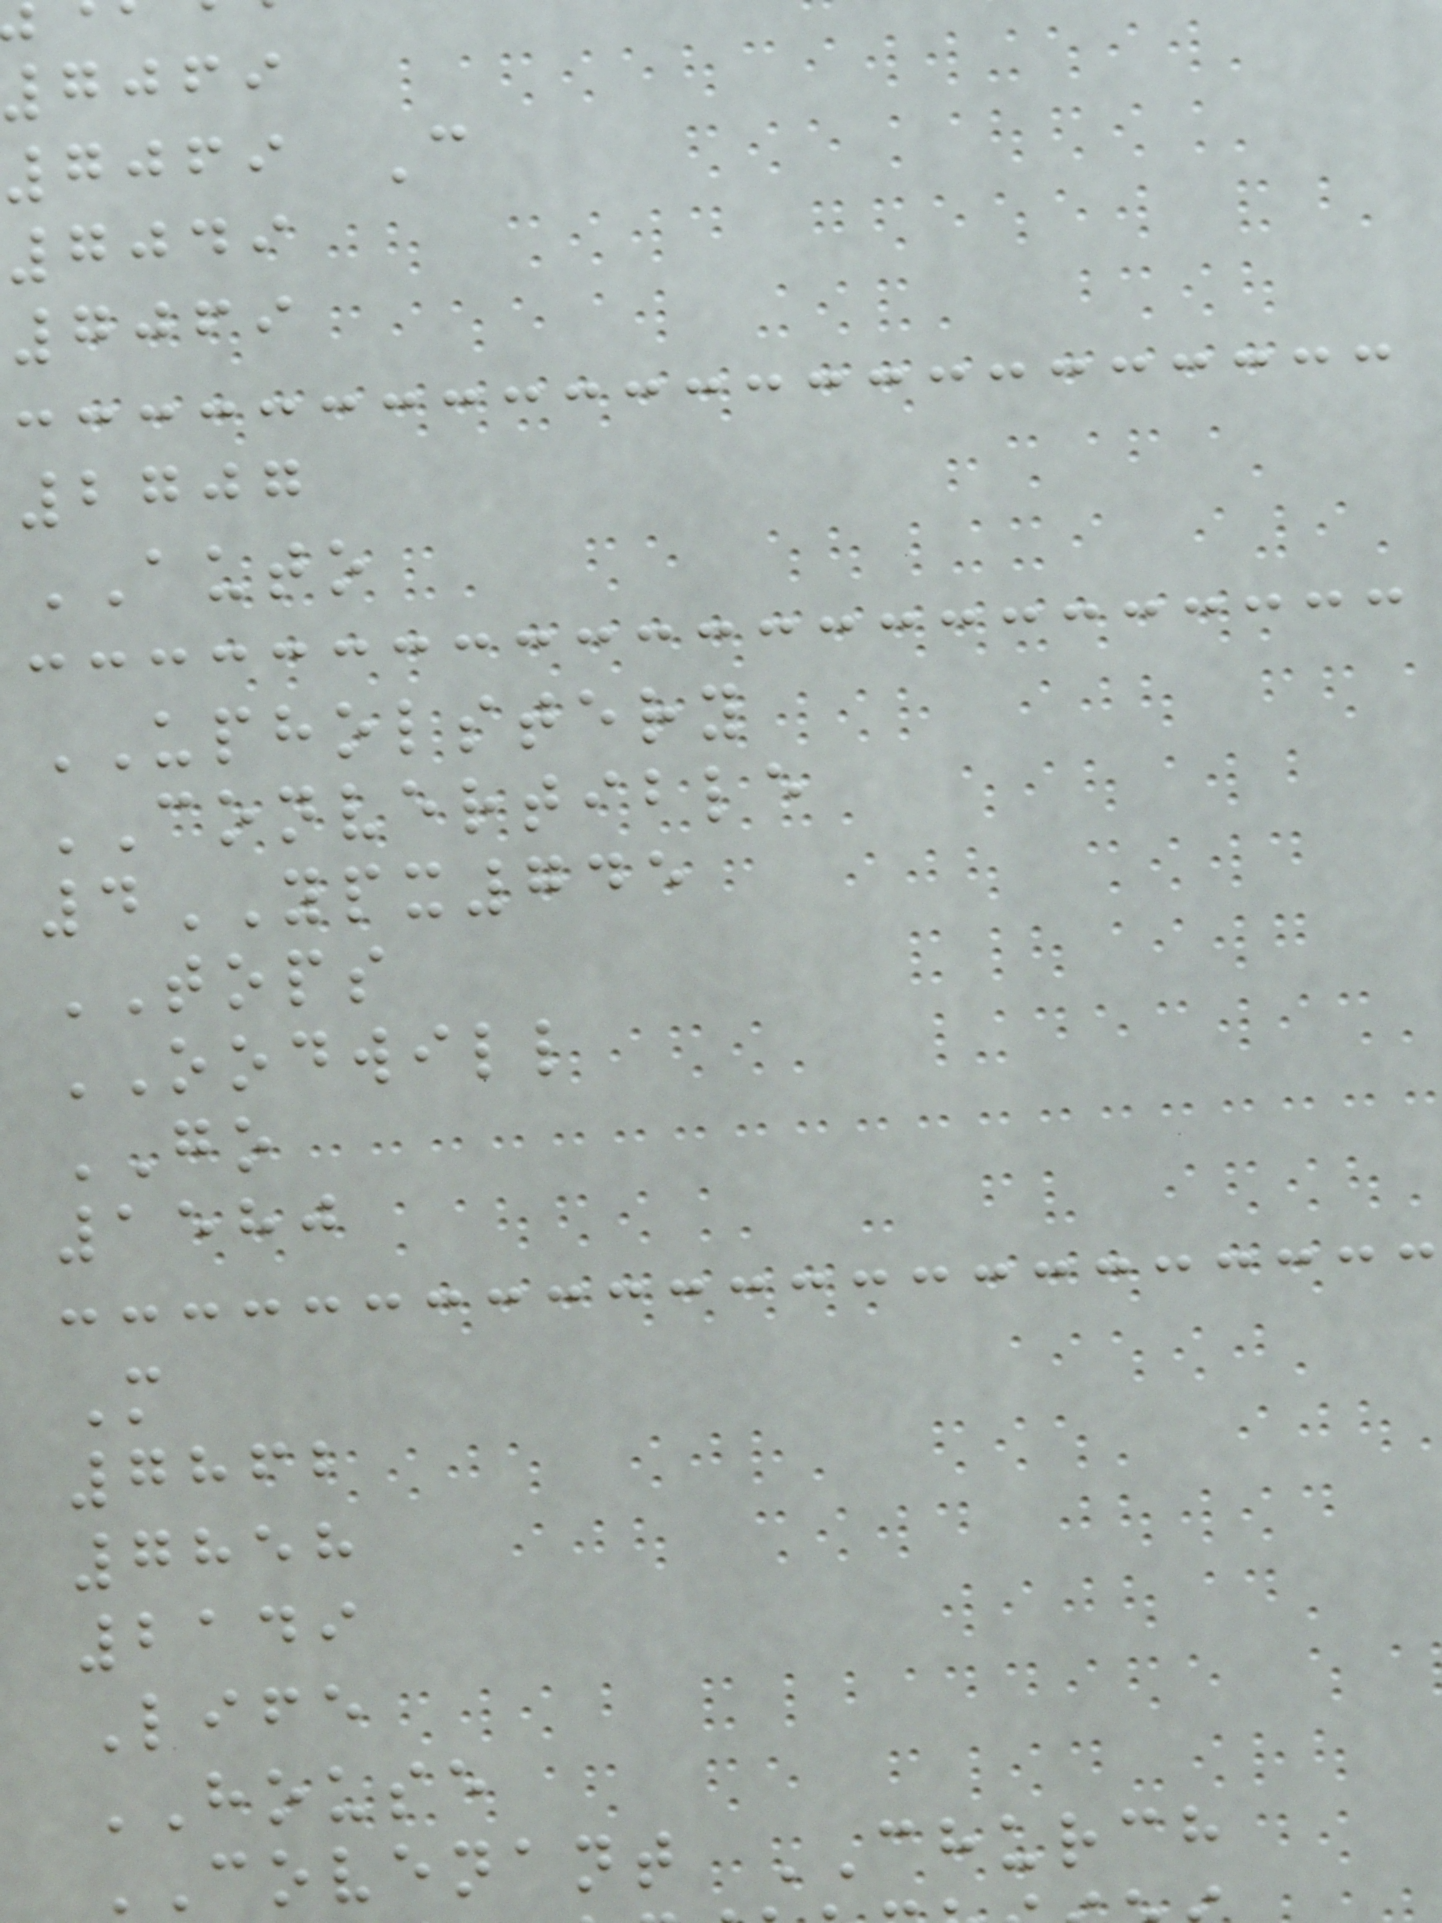7069
7069 C
7049
7069
2707
AUTO
UPHOLSTERY
CONVERTIBLE
4YPX745
TOPS
OODWILL
GO
1580
M
7862
7858
2149
Life
HOUSE
COVENANT CHURCH
